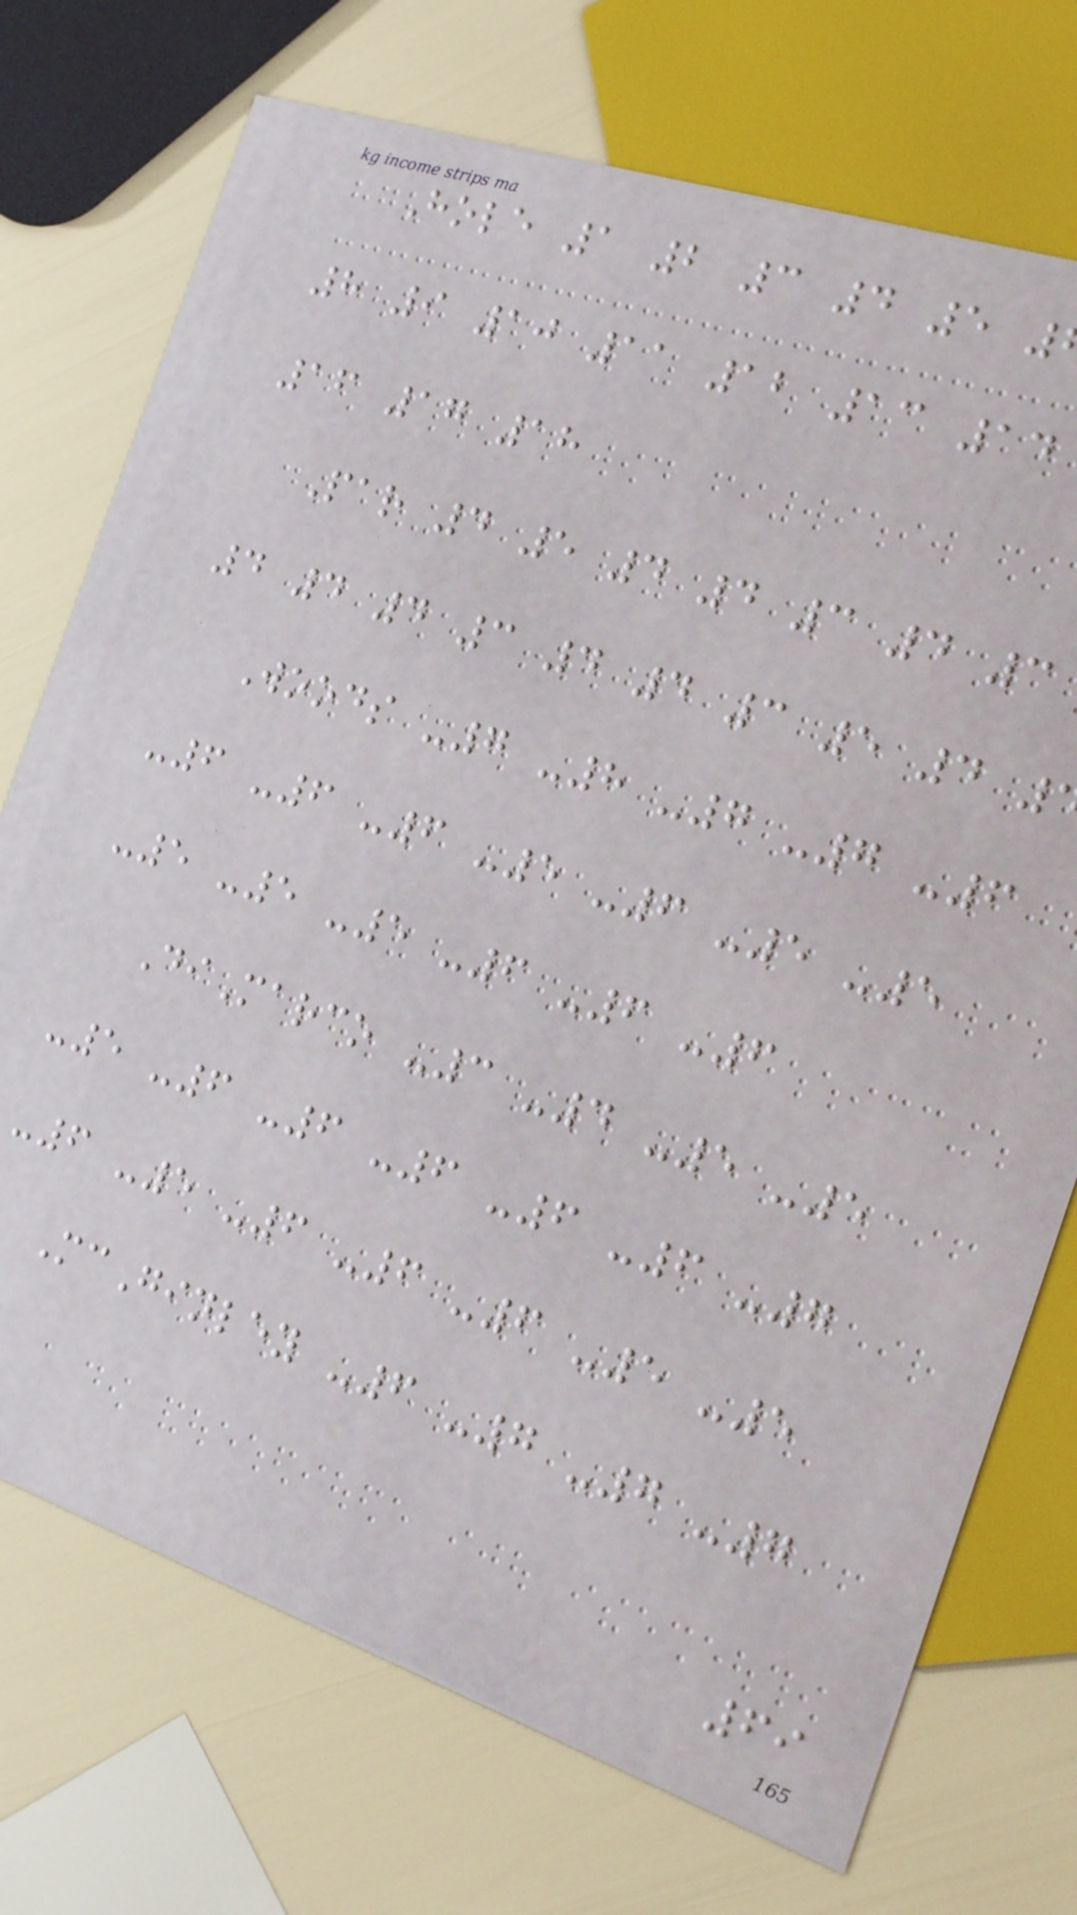Hole 1 2 3 4 5
8 9 10 11 12 13 14
16 17 18
Par 4 5 4 4 3 4 3
4 4 4 3 4 4 3 5 4
Woods -7 -8 -7 -7 -6
-6 -6 -6 -5 -6 -5 -5
-5 -5 -5 -6 -6 -6
DiMarco -3 -4 -5 -5
-5 -6 -6 -6 -6 -6 -7
-6 -5 -6 -6 -6 -5 -5
McGinley -6 -7 -7 -7
69
